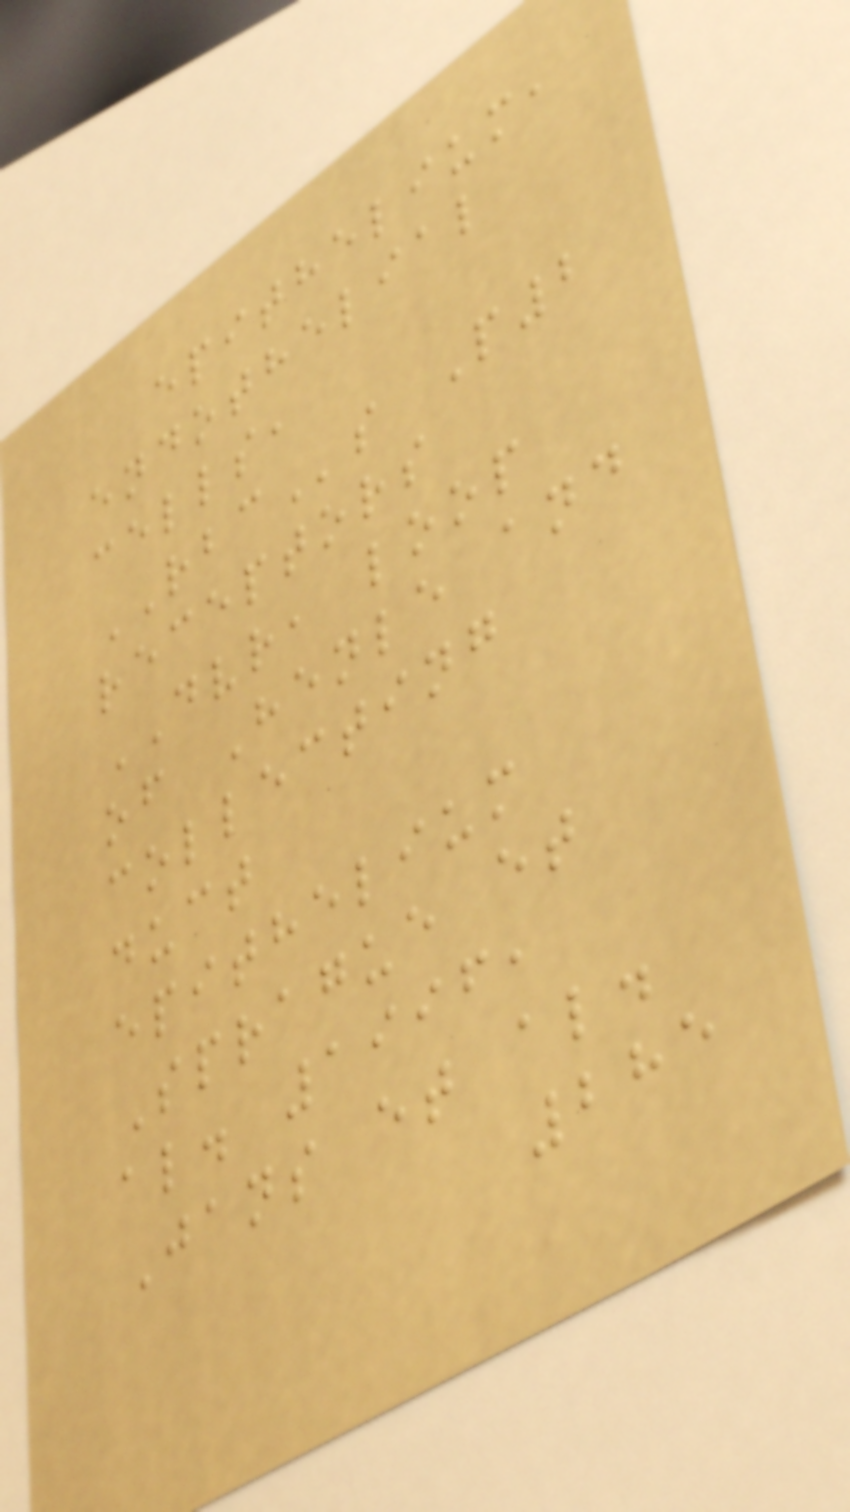epithelium,
endothelial
cells,
RBCs P2
receptors
DVR, loop
of Henle and
collecting
duct
epithelium
Sprague et
al. 1996,
Jans et al.
285
